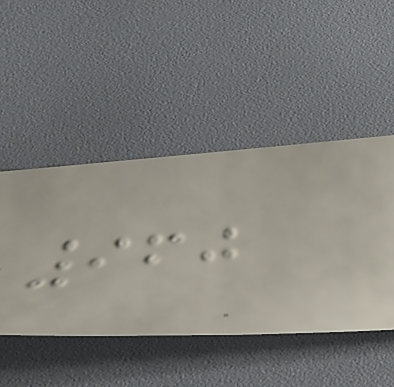960
